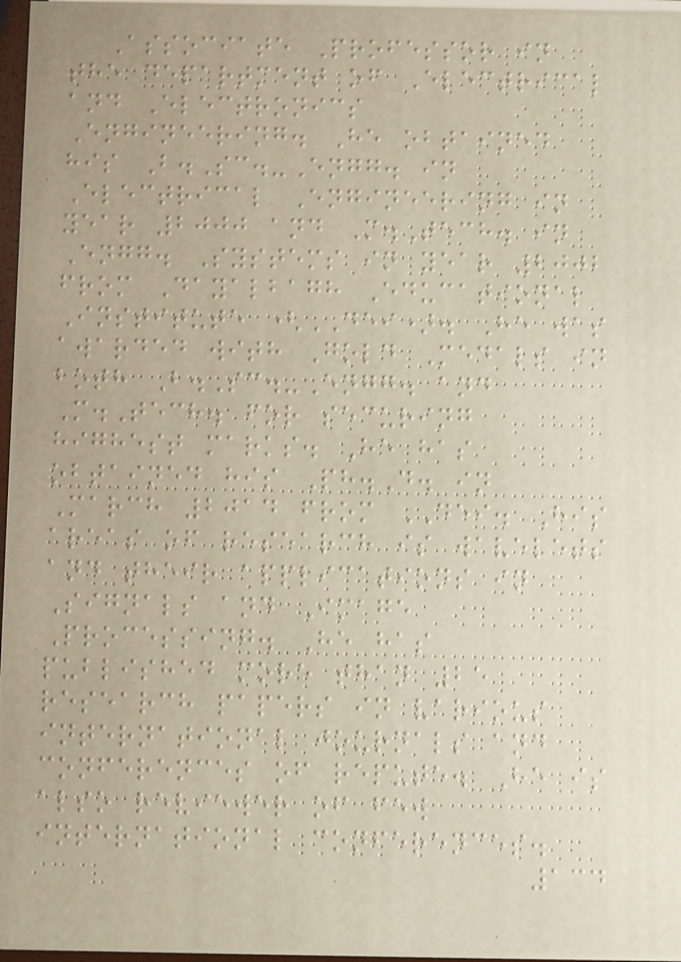Associate Professor in
the department of Electrical
and Electronics
Engineering. He obtained
his B.Sc.-Engg. in
Electrical Engineering in
year 2000 and M.Tech. in
Engg. Systems in year 2002
from Dayalbagh Educational
Institute (DEI). He was
awarded with Gold Medals in
both B.Sc.-Engg. and
M.Tech. for securing
highest marks. He has
obtained his Ph.D. in
March 2014 from DEI. His
areas of research is wavelets
and their applications in
Signals and Image
Processing. He has
published more than 25
research papers in various
international journals and
conferences of repute. He is
also reviewer of few
international conferences.
134
